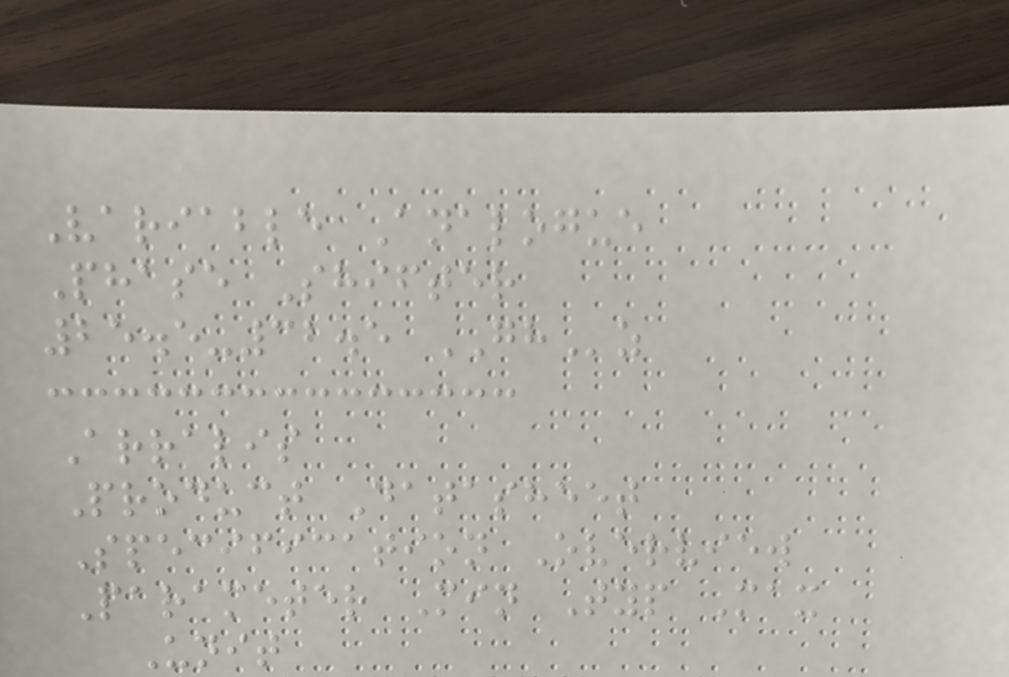Variable Analogue
Phase Shifter
25.5-32.5 GHz
Arralis
Product Datasheet
Specification Overview
Parameter Min Typ Max
Unit
